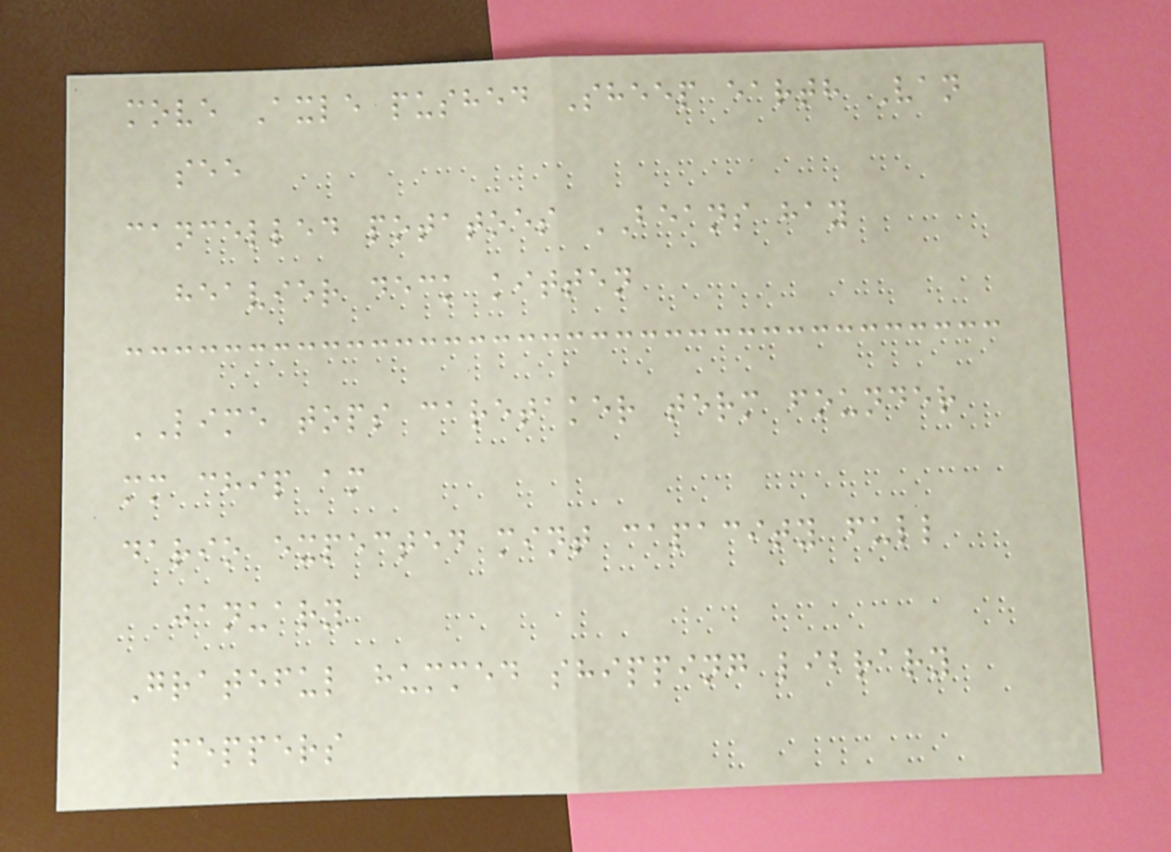move Axle pushed Sheep earth Van
see
cancelled potatoes BEANS hay
heavier deck kitten
LIME tops caretaker term founder
mm chip am
dario expected mint capacity full
january
Grateful hummed shipping library
peppers
